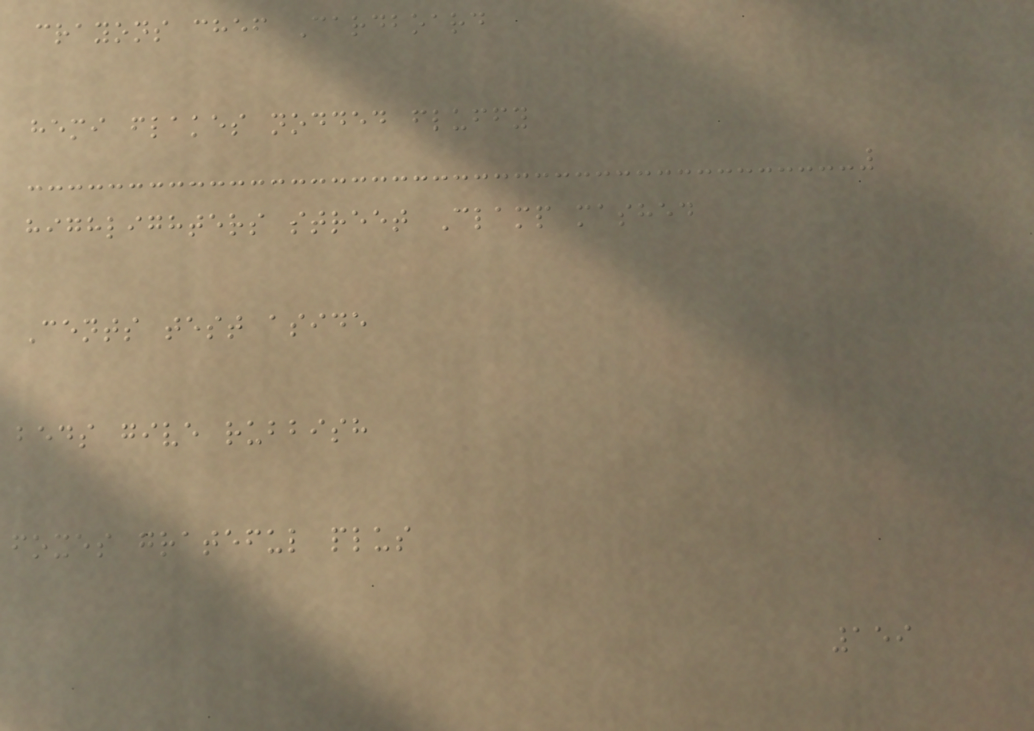crayons chef Cardboard
hemi flakes nodded fluffy
highlighters street Clamp mashed
Cents test aside
beds give rubbish
foxes grateful plus
159
